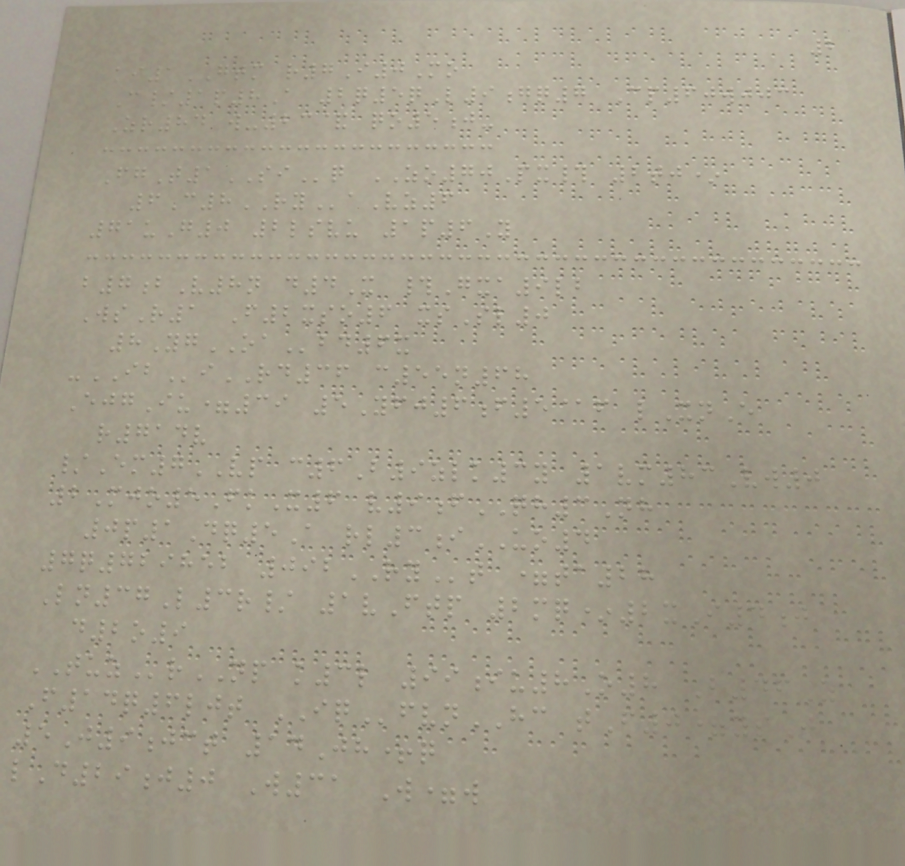2
ki1GTM r7I0Mo
C/1p8A 2q5qL9gq7 Cp60wjjc
Zr84 w-23& qo5j-
FgT1SIq ZO70Px# 2tj*
6C8RYaVz6
71uG0 2lsvu 1p6Y
b7bV8n d4X #Gxa9lb
WsR1 F2xso6 xsSl0
8YgOAbd6x
-IBiRD36 c55n68
EjgIu=39 5Yfj6f5@f lXnE
r714v
/Em7VP c6B9zlk3y 1vm83Vw0
2Mjo5FkX6 v9fQH3Nh
0p1Dq5A rl3iUO4
7q729852 092RYt =ta28
Ln37L3r/ 1vFtp 2mq*2xI4j
d2o9
TUZrNP k3l 99iu8O8 B46Z
F14q6ljt IQfvnHC tF0=ysJ
5J9jct 14Jh+q
lD29j0 W31 W=w
